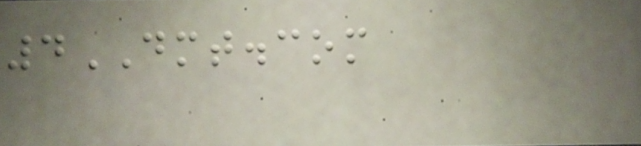4DMT.com
